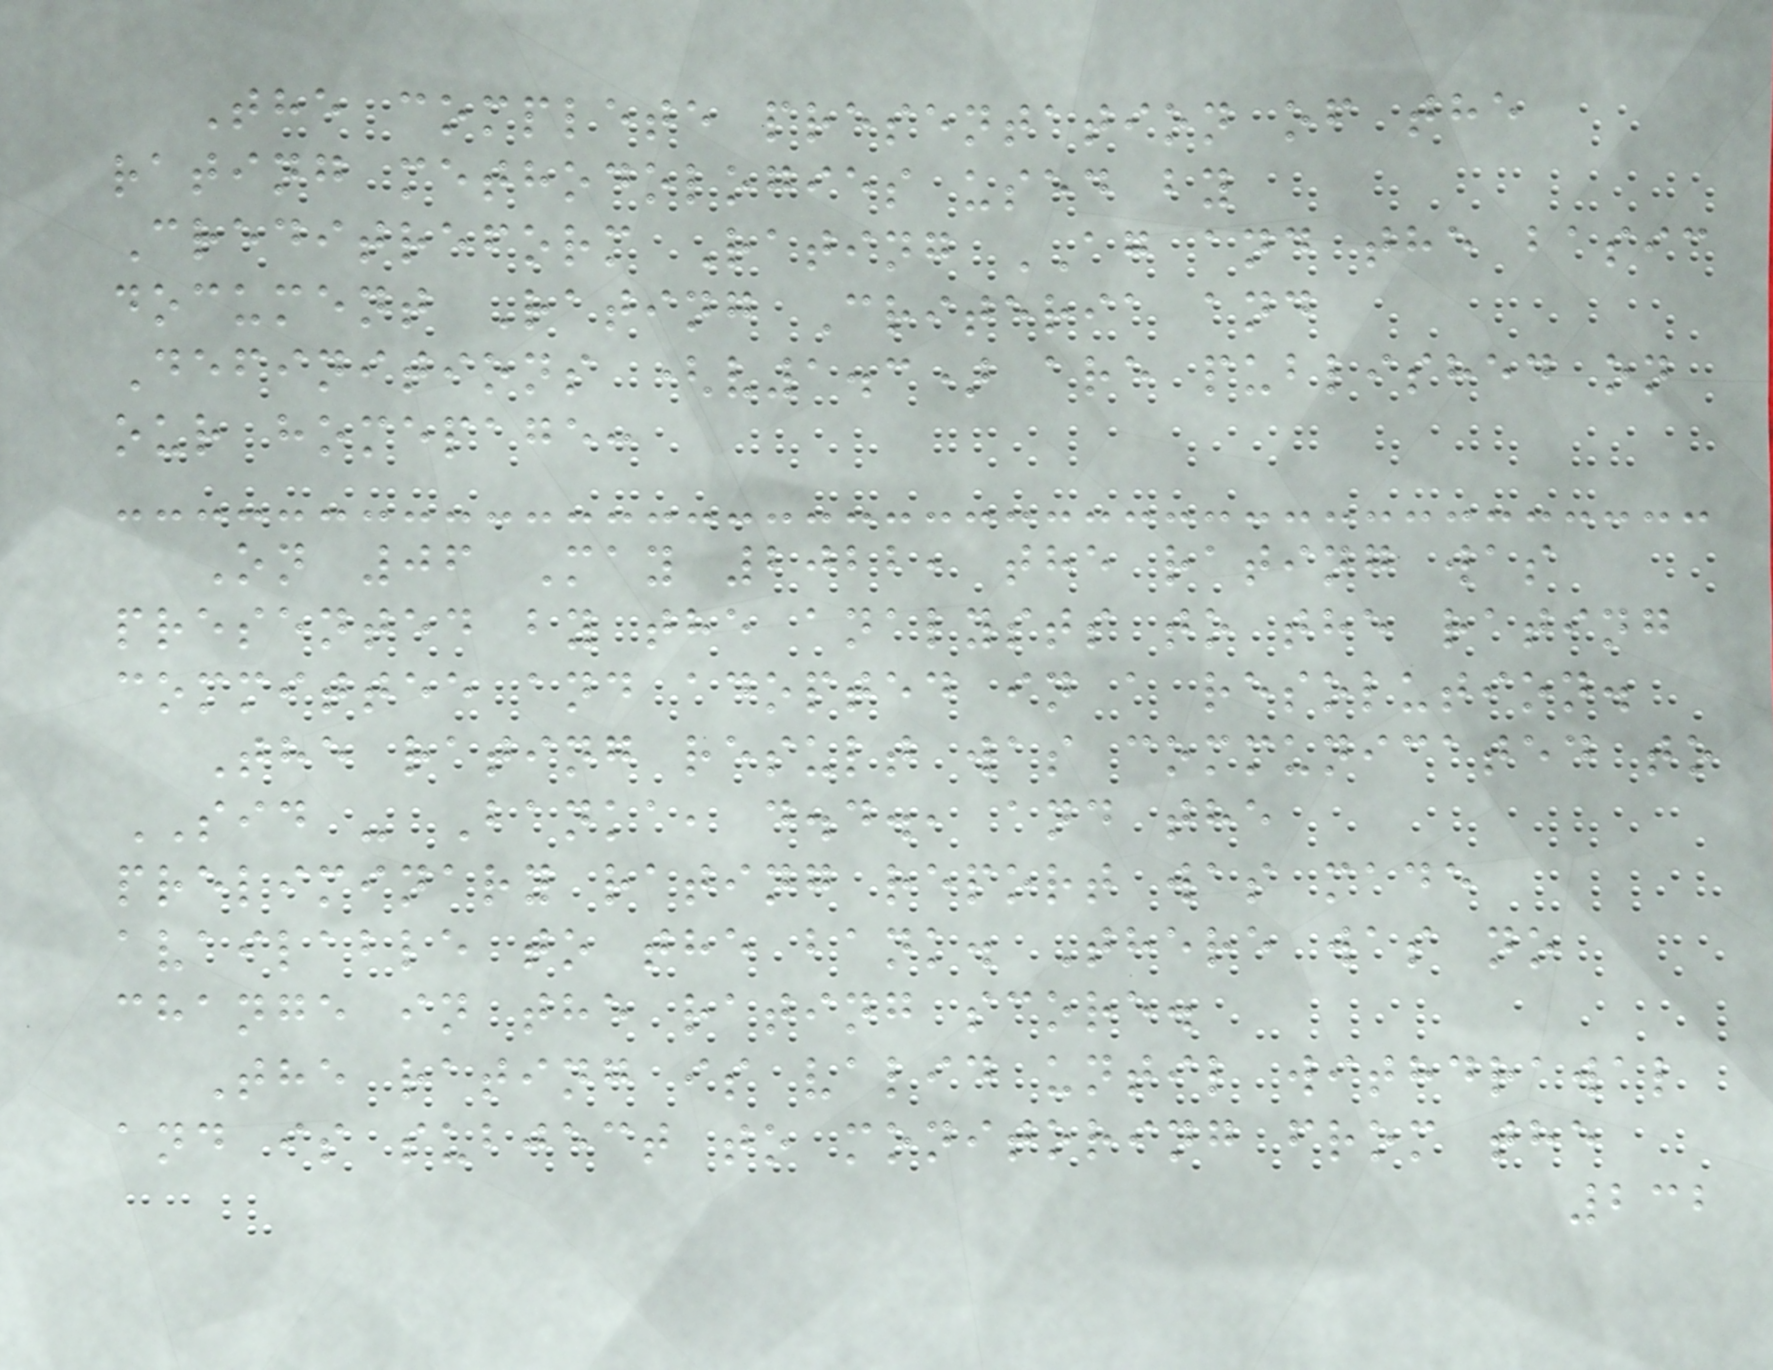The complete presentation of the
rating methodologies used by
Creditreform Rating AG and the basic
document Rating Criteria and
Definitions (v1.3) are published on
our homepage:
On 06 May 2022, the rating was
presented by the analysts to the rating
committee and adopted in a resolution.
The rating result was communicated to
SID - Banka, d.d., and the
preliminary rating report was made
available to the bank. There was no
change in the rating score.
The rating is valid until withdrawal
and is subject to monitoring from the
232
